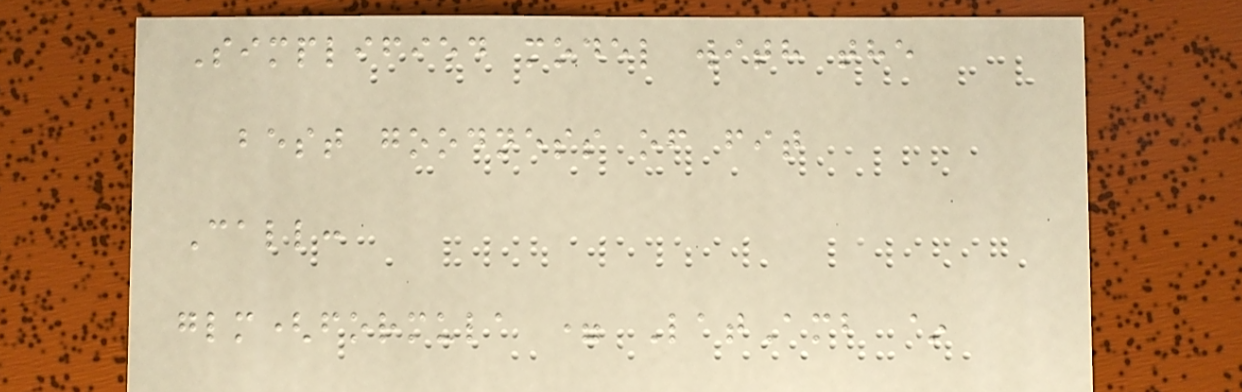Simplified model with the
best goodness of fit
Call:
glm(formula = LatAmb ~
